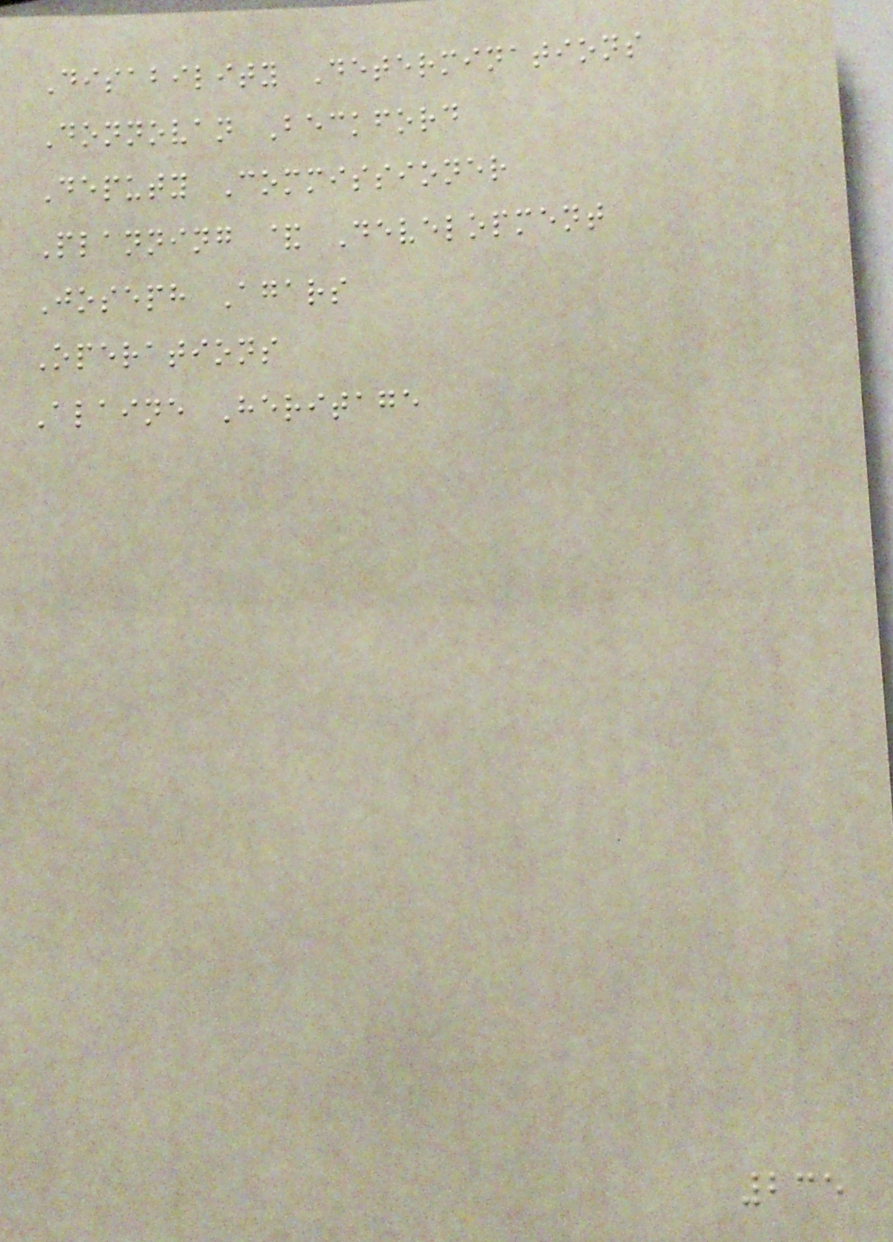Disability Determinations
Donnovan Beckford
Deputy Commissioner
Planning & Development
Joseph Agars
Operations
Alaine Heritage
235
